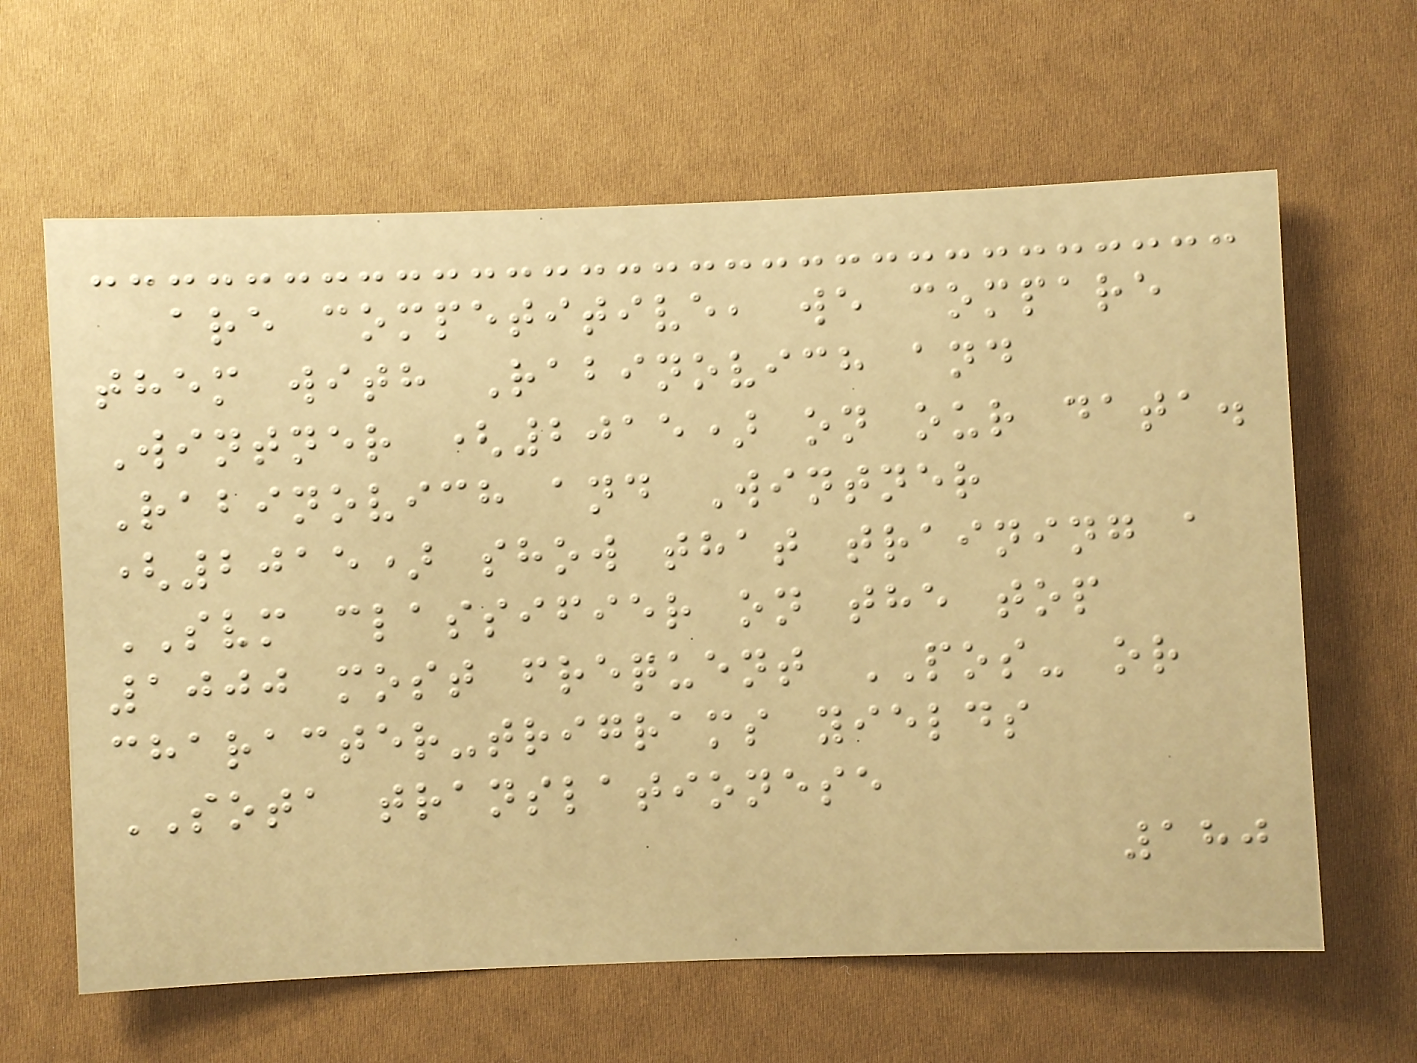are competitive, we compare
them with Rabinovich and
Wintner (2015) on our data.
Rabinovich and Wintner
(2015) show that training a
SVM classifier on the top
1000 most frequent POS- or
character-trigrams yields
SOTA translationese
180
